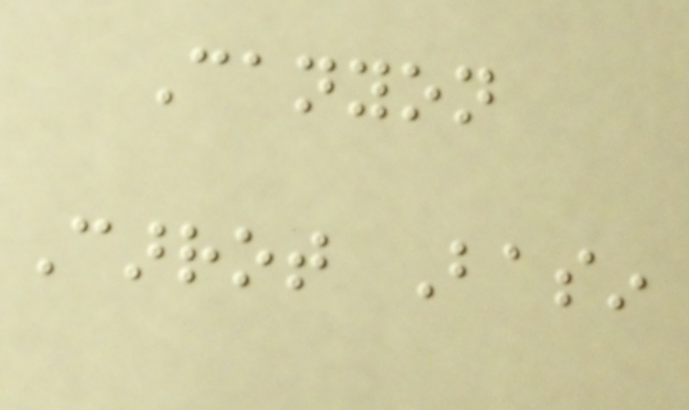Canyon
Carrot Basin
